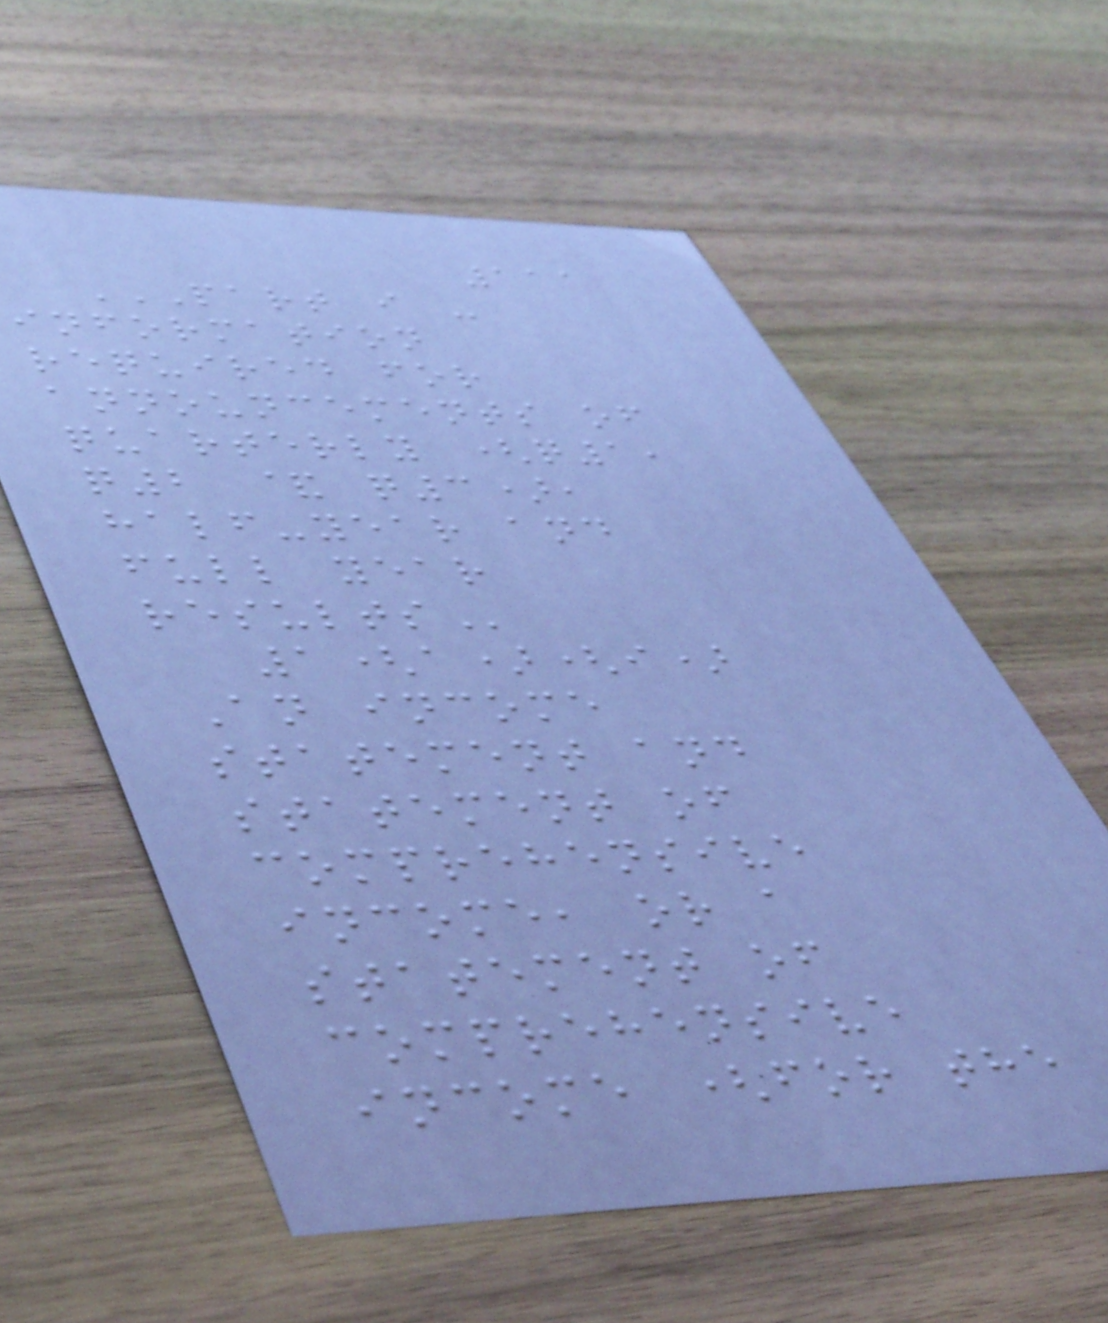111
PART I -
INFORMATION
REQUIRED FOR
ANNOUNCEMENTS OF
QUARTERLY (Q1,
Q2 & Q3),
HALF-YEAR AND
FULL YEAR
RESULTS
1(a)(i)
An income
statement and
statement of
comprehensive
income, or a
statement of
comprehensive
income (for the
